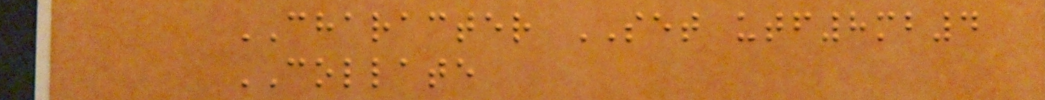CHARACTER SET utf8mb4
COLLATE
